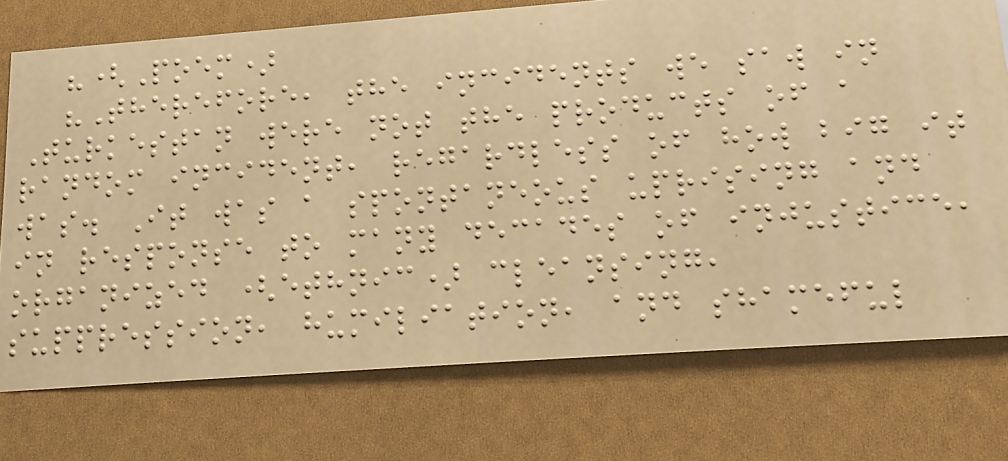"(Poem)
"Therefore, the incidents we saw in
Turkestan were not the products of a
random incident, regardless of how big it
was. It was a spontaneous uprising and
in response to many decades of injustice,
organized (ethnic) cleansing,
suppression, humiliation, and shameful
